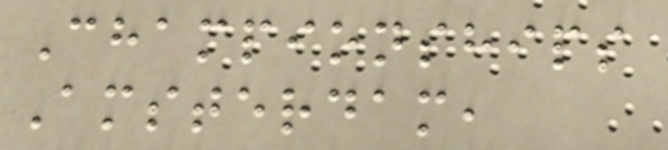Championships
Amsterdam,
